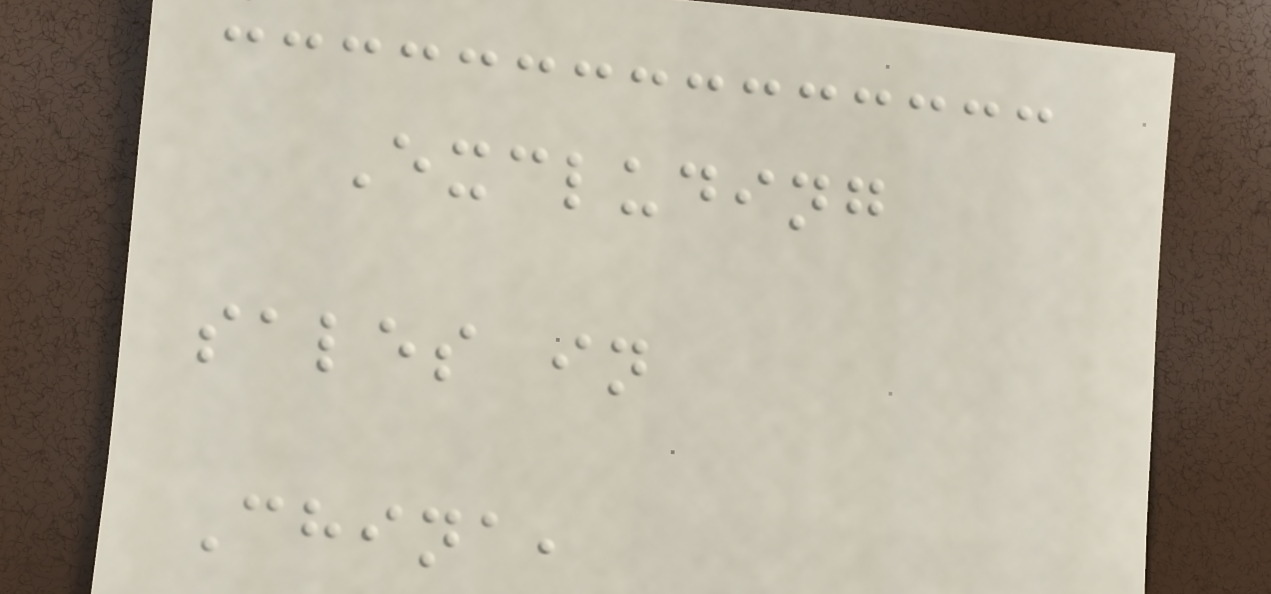Excluding
sales in
China,
